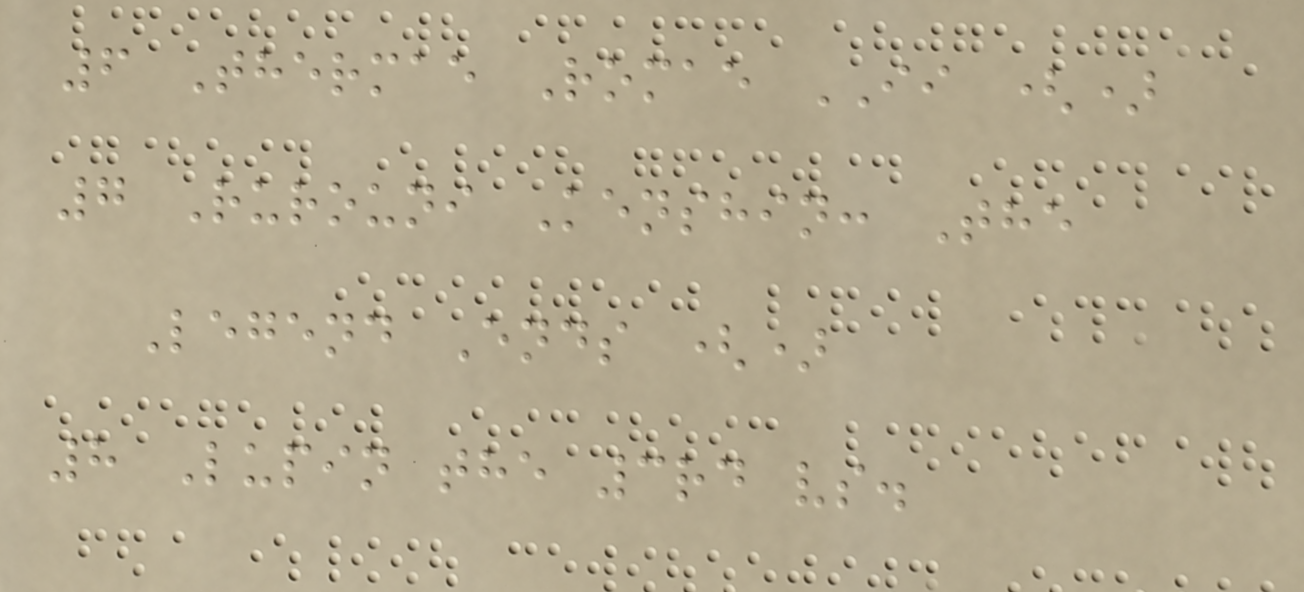6 Thermae Romae II ()
7 Rurouni Kenshin: The
Legend Ends ()
8 Lupin the 3rd vs.
